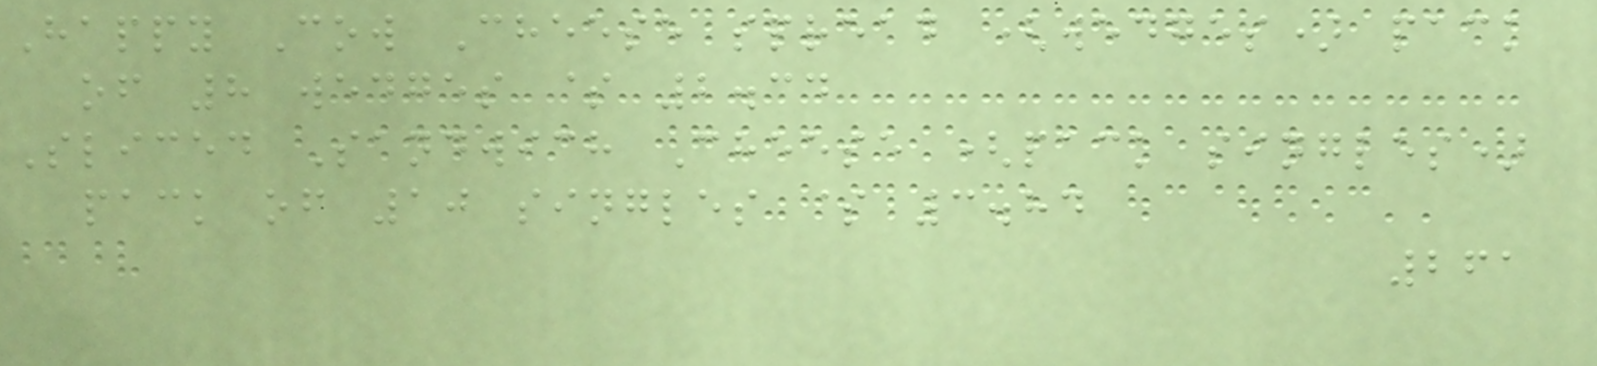Happy Cow Cheese spread (wedges) pack
of 8 wedges $ 2.34
Sliced Sandwich Cheese (pack singles)
pack of 10 singles $ 3.84
261
